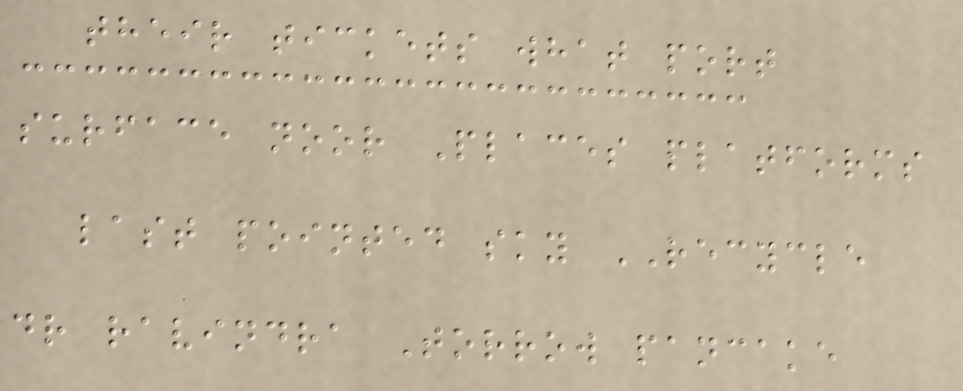their tickets what port
surface noor Places platforms
last pointed sky RECYCLE
dr ravindra Torrow pancake
